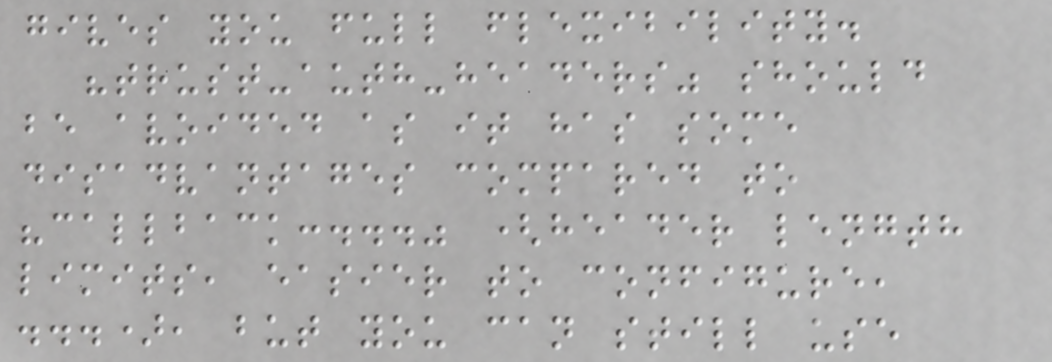gives you full flexibility.
"trust-auth-headers" should
be avoided as it has some
disadvantages compared to
"callback:..." (header length
limits, easier to configure,
...), but you can still use
